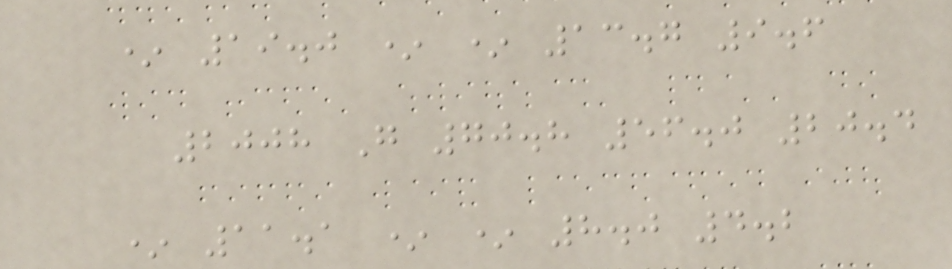* 19.0 * * 13.7 9.6
2008 G 70.8 56.0 20.4
* 11.1 * * 8.0 4.2
